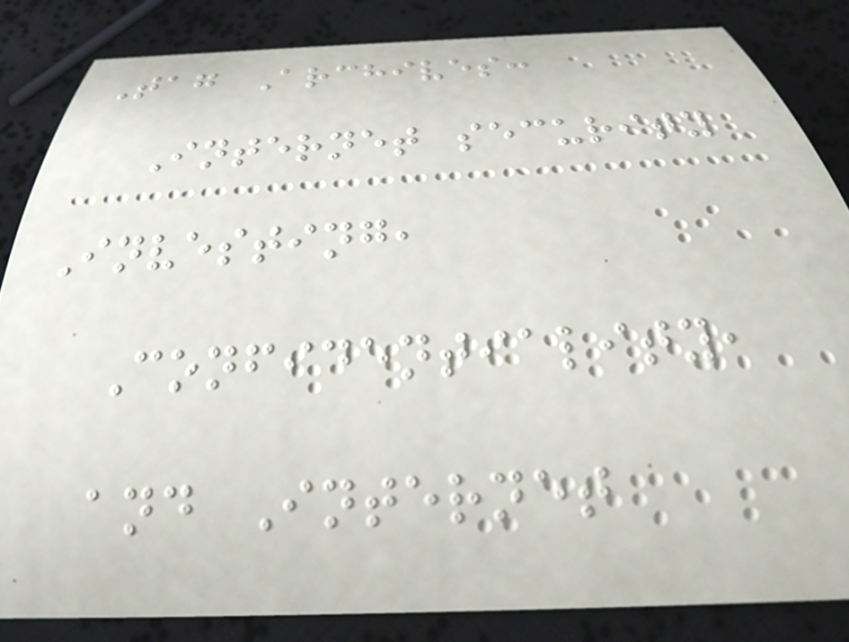Tag Archives:
Internet security
Investing,
Confidentiality,
and Internet
